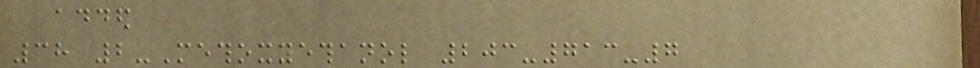added
38 2-Methoxyethanol 203-713-7
